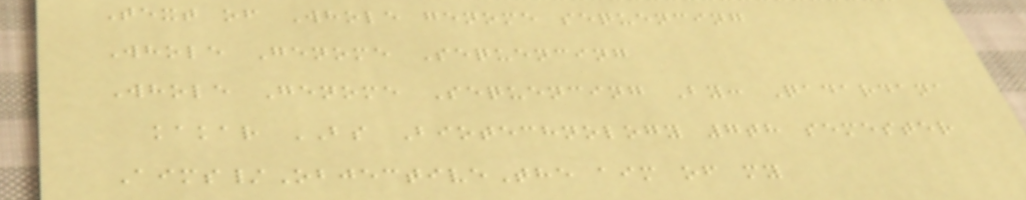Text of Whole genome sequencing
Whole Genome Sequencing
Whole Genome Sequencing By: Qadardana
kakar BS Biotechnology 7th semester
Aims/ObjectiveThe aim of my
